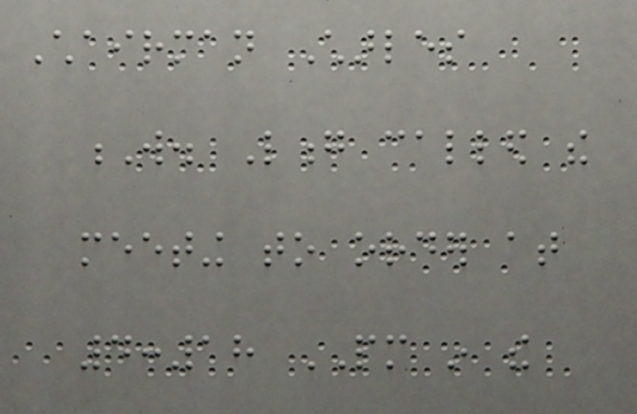Chairman Charles
W. Long called the
meeting to order at
4:18 PM in the
